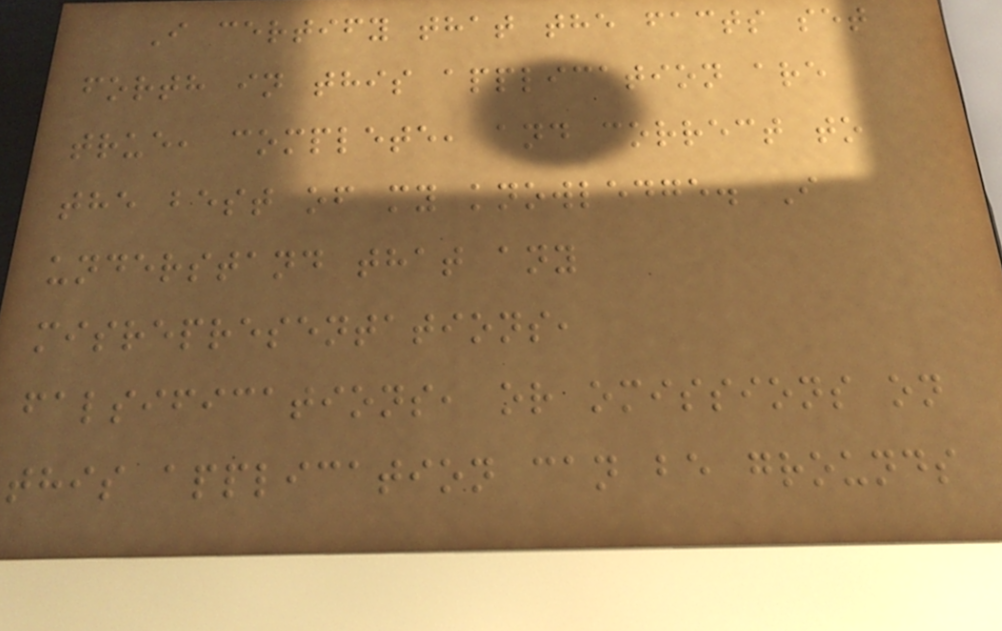I certify that the facts set
forth in this application are
true, complete, and correct to
the best of my knowledge. I
understand that any
misrepresentations,
falsifications, or omissions on
this application can be grounds
